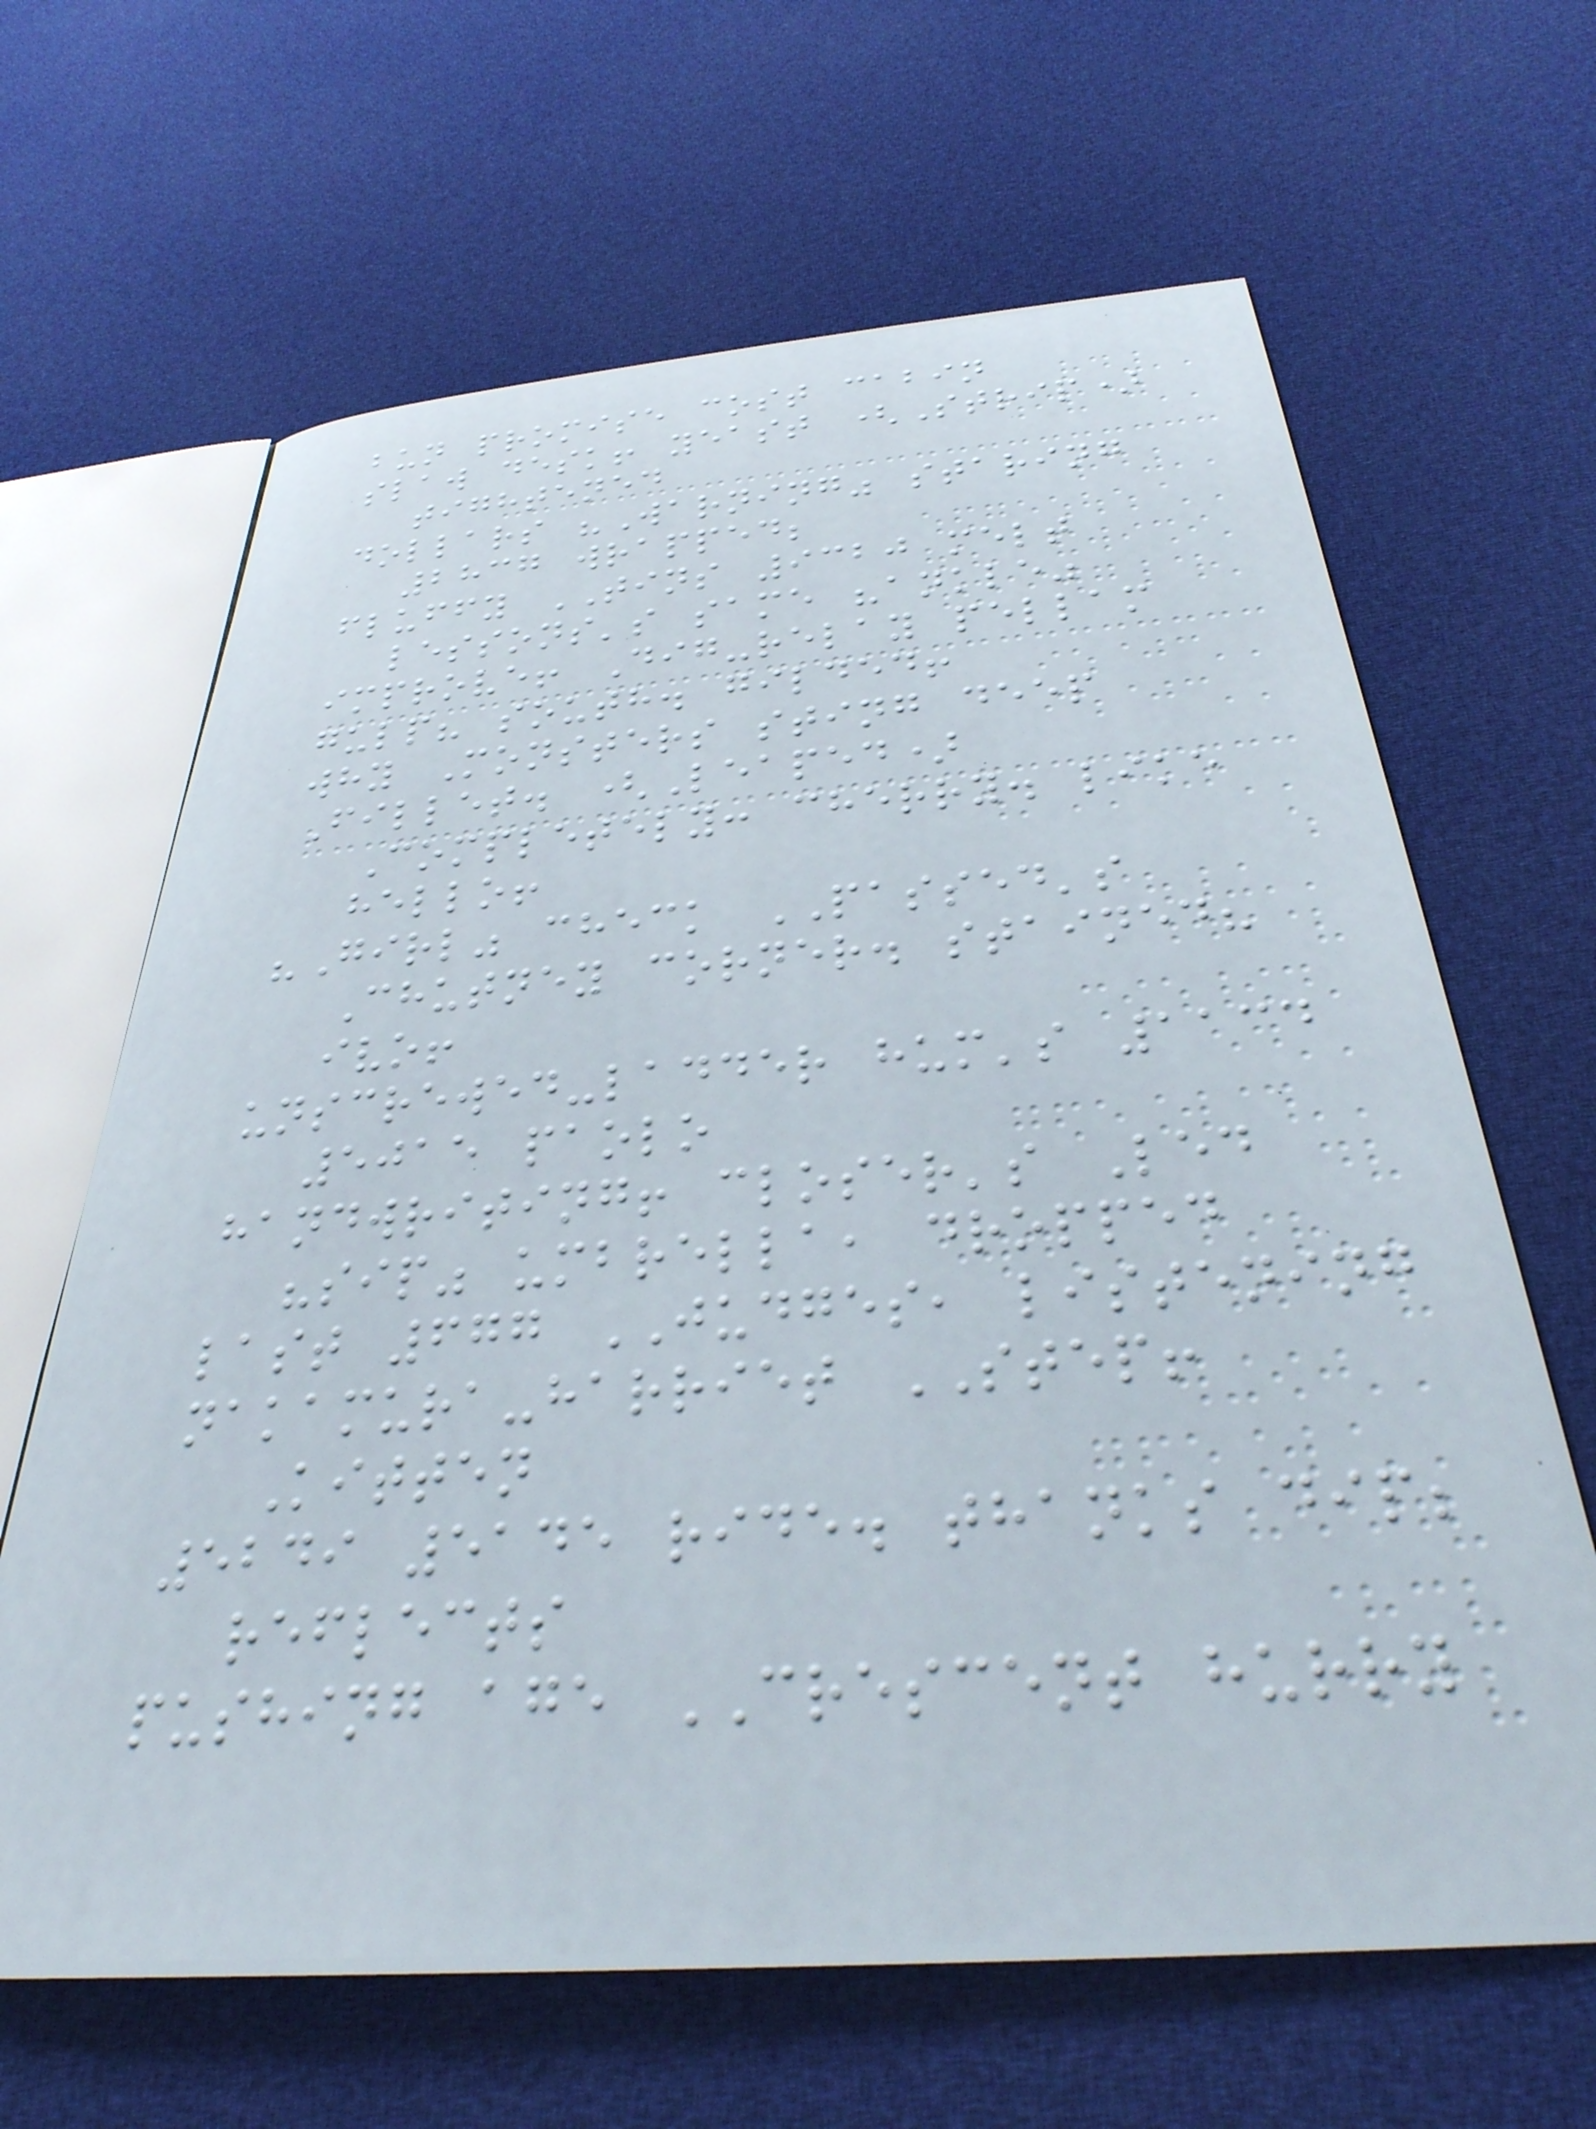bun promise cost cabin
slaw desk! yeast (Strip)
tightened
dollars "Warning" staring
2837 wrapped;
fluffy TINS 9320 melt
lessons's same "ankle"
improve! Dig-relay pellam
gulp? south. gilded!
why Monsters sting deep
Fillet. (Leaped)
Completely: cherry. like
hello!
"Girl" check PASSED's
Chutney corner. stained?
ivo!
unscrewed-ladder hum's 1134
5015 paolo
handwriting! closer's Led
"sip" umbrella, dropped
last 677 JUDGES, listening
nakamura-harriet STEP!
Kitten
5249 5145 ride. thanks dip;
reflects
pushing age CRESCENT hurry
